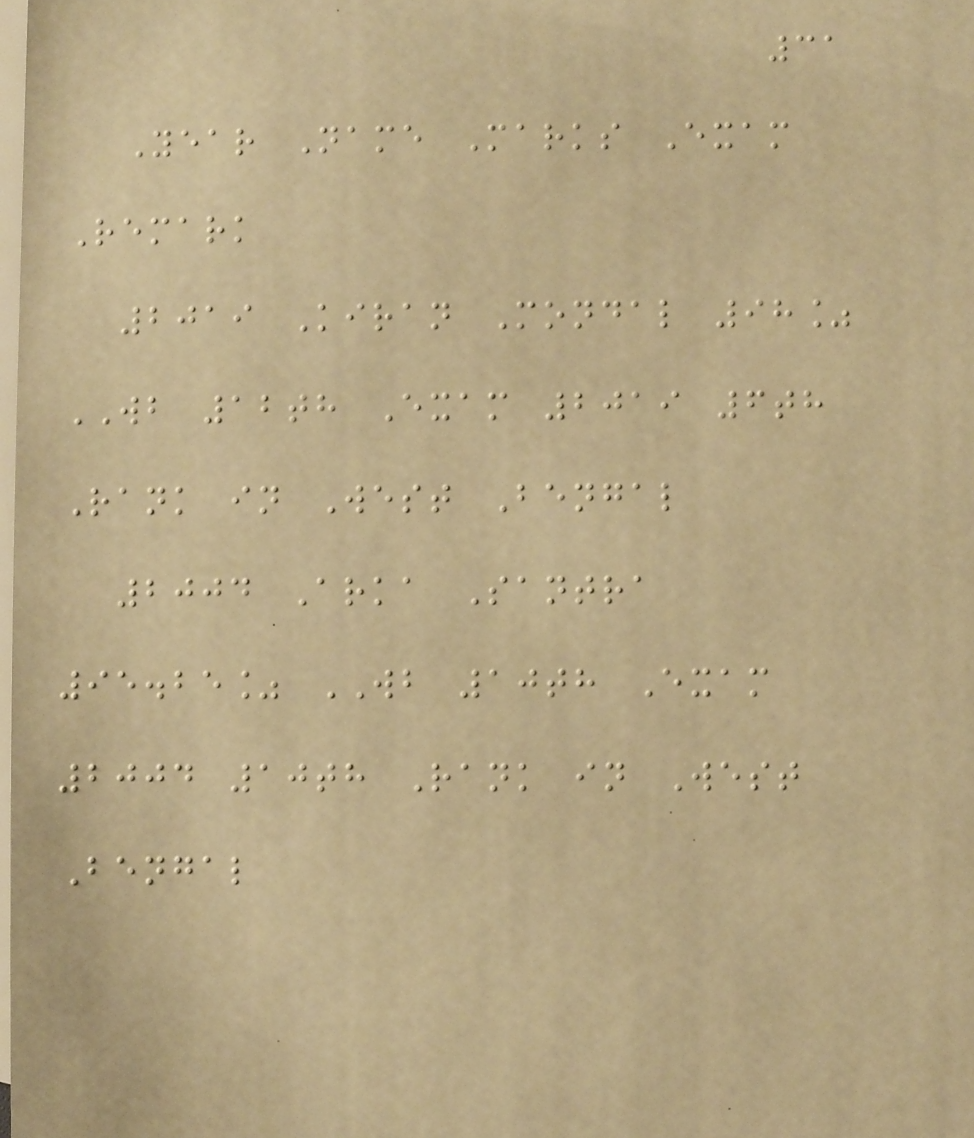31
Year Name Marks Exam
Remark
2019 Kiran Mondal 98%
WB 12th Exam 2019 6th
Rank in West Bengal
2004 Arka Santra
95.25% WB 10th Exam
2004 10th Rank in West
Bengal
